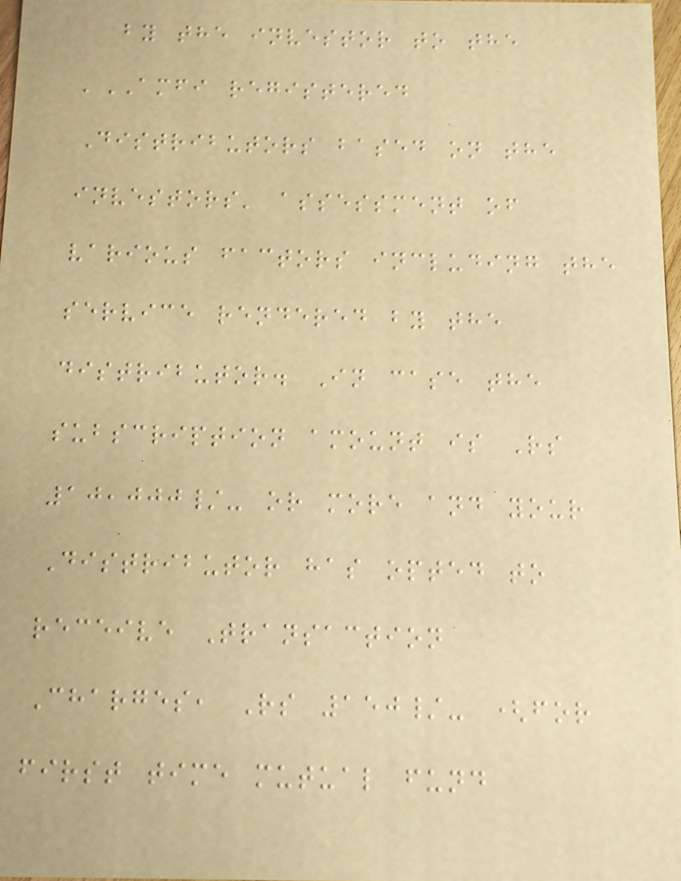by the investor to the
'AMFI registered
Distributors based on the
investors' assessment of
various factors including the
service rendered by the
distributor. In case the
subscription amount is Rs
10,000/- or more and your
Distributor has opted to
receive Transaction
Charges, Rs 150/- (for
first time mutual fund
